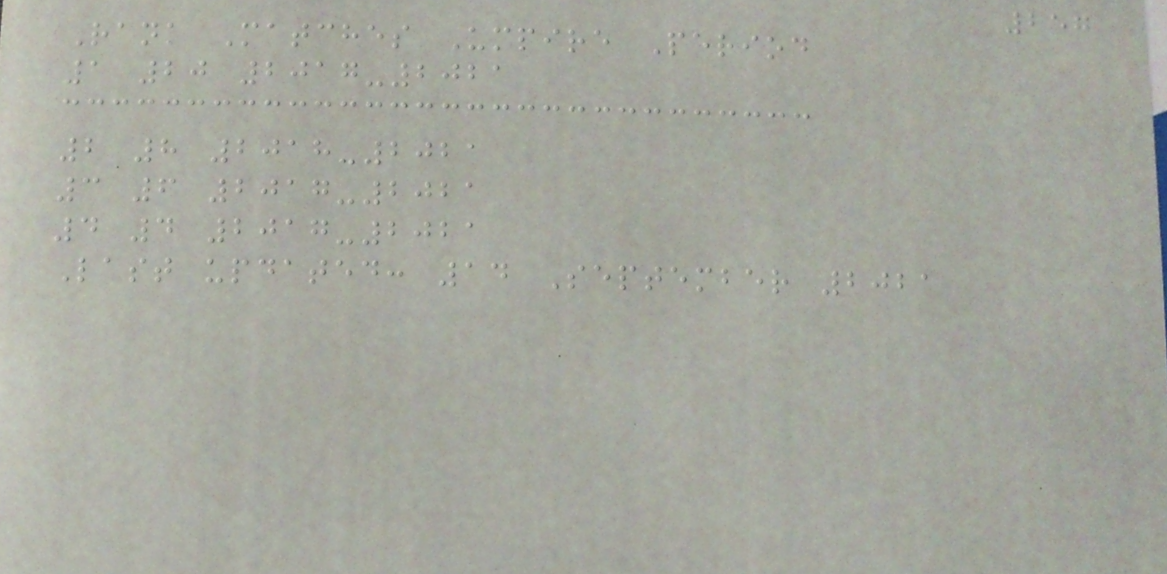257
Rank Matches Umpire Period
1 20 2017-2021
2 8 2018-2021
3 6 2017-2021
4 4 2017-2021
Last updated: 14 September 2021
